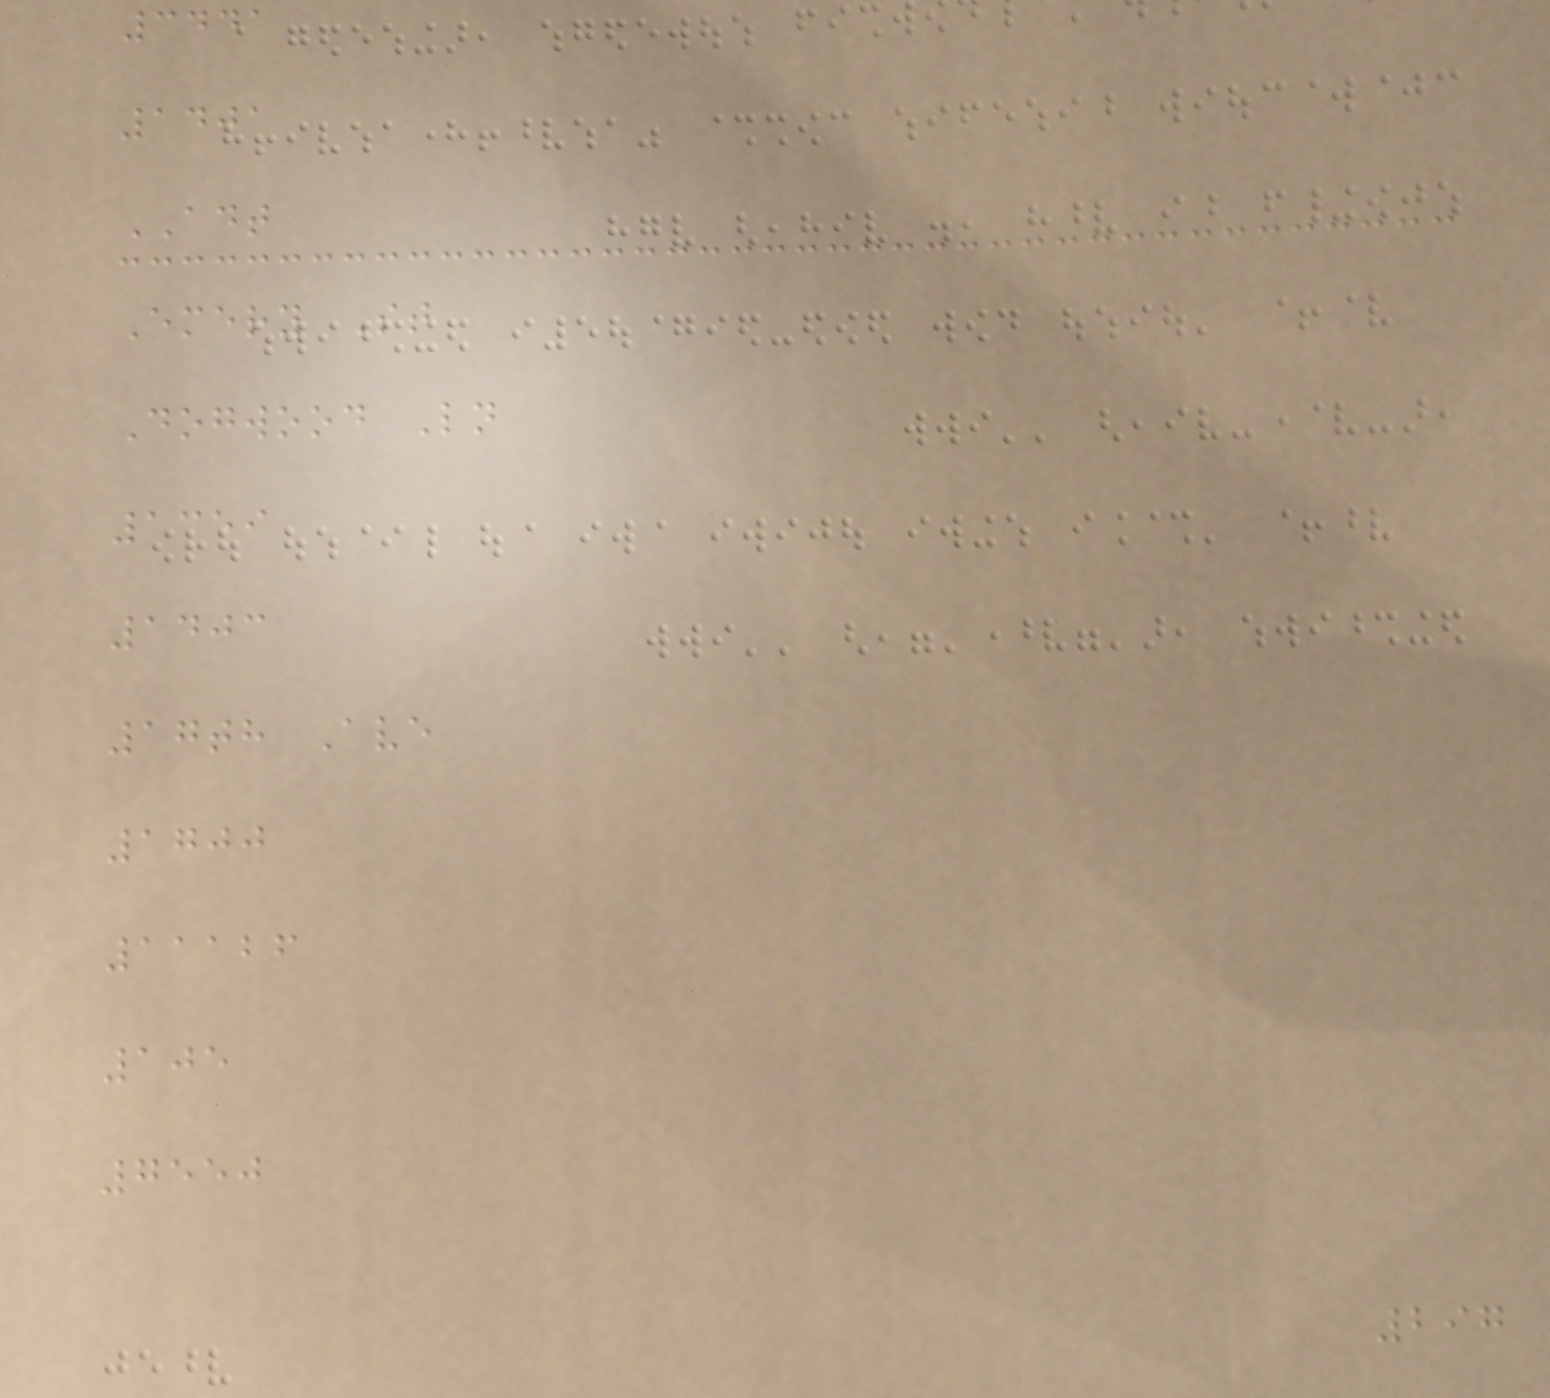3441
1401
ADT
Emery St
Dogwood Ln
1359
1403
17th Ave
1700
11126
105
7550
297
